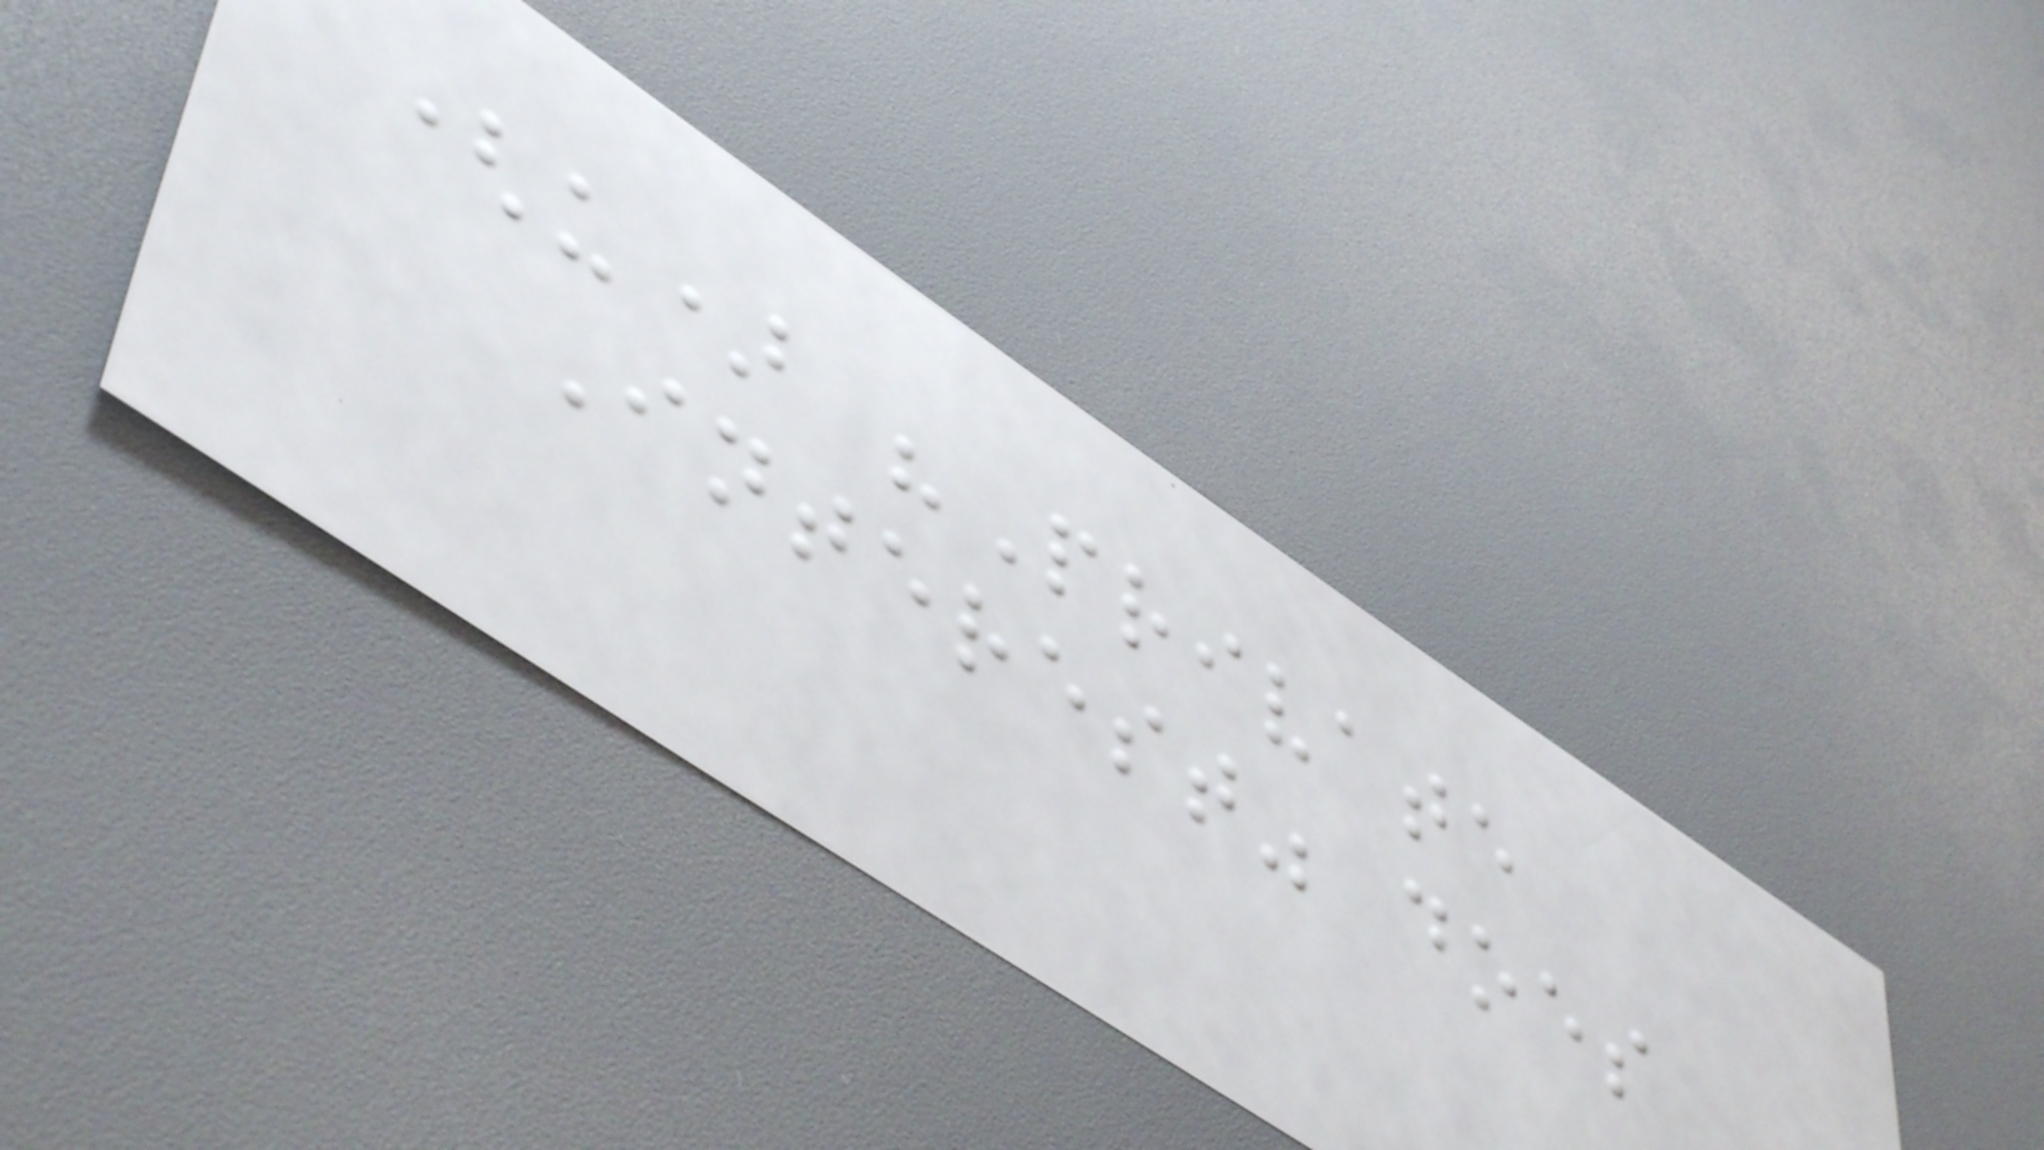(u) "Private
Interest" does
